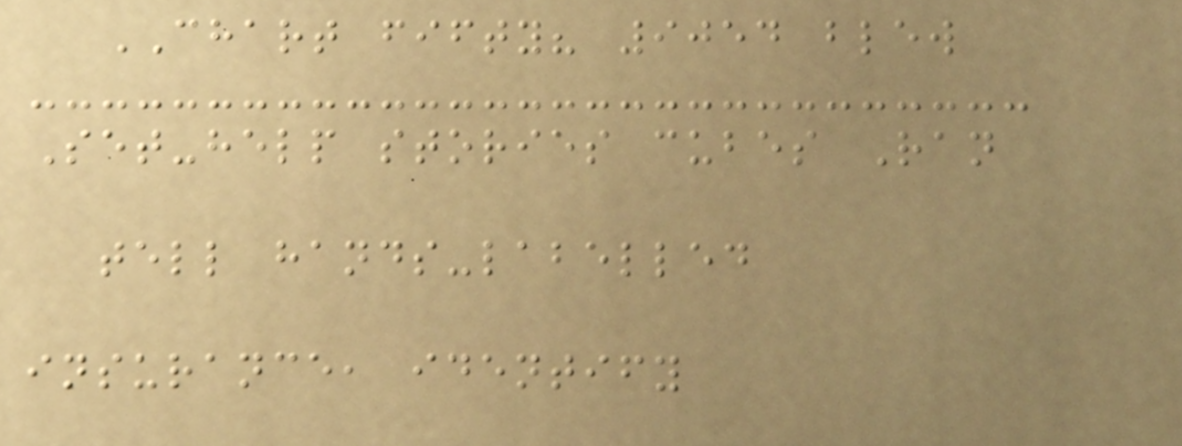CHART fifty? 9054 blew
Set-help stories cubes Ran
tell hands-labelled
insurance, identify
